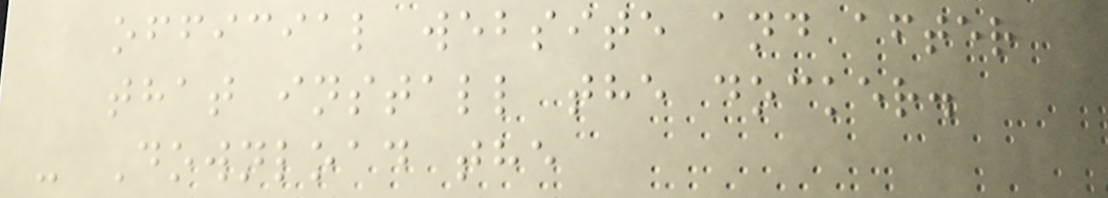official website and after
that install the docker.
- Download the
